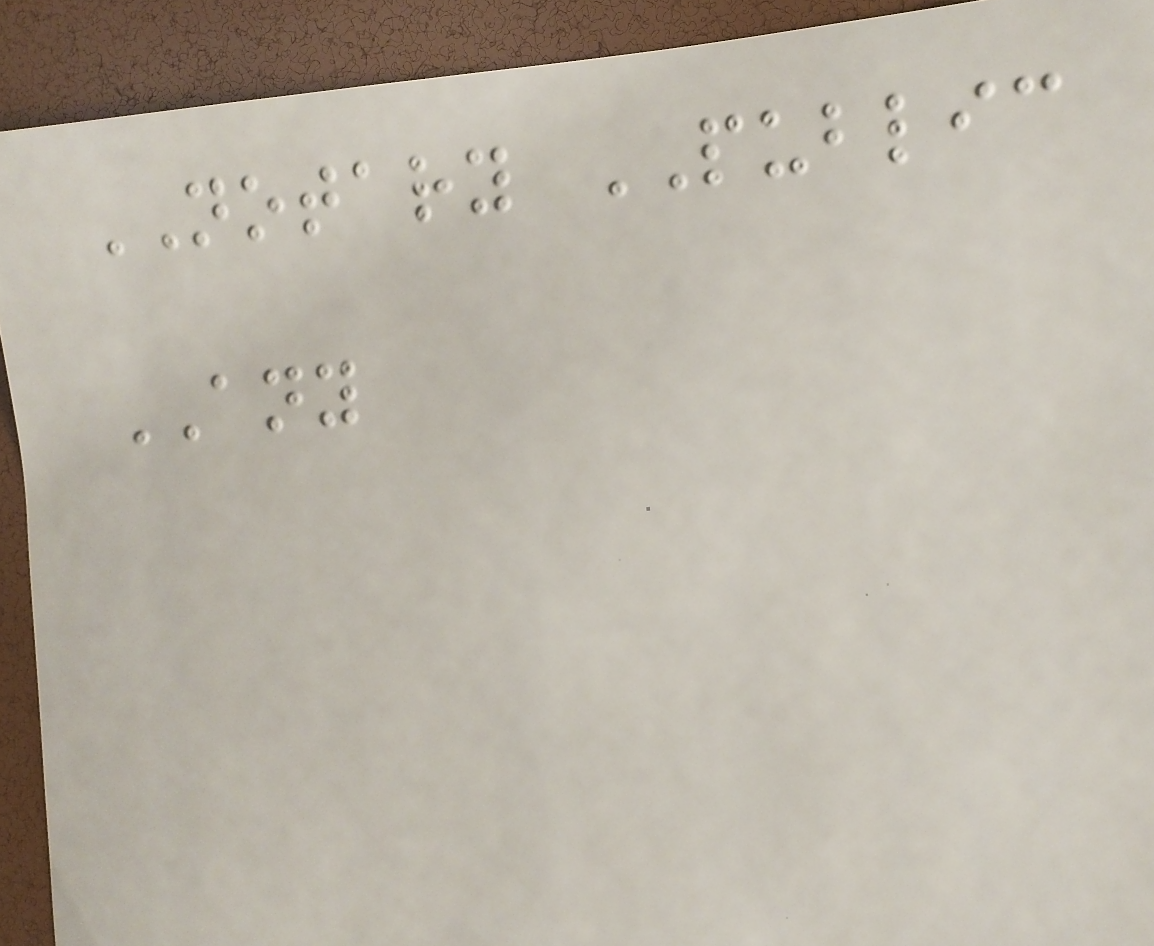NOTARY PUBLIC
ANY
